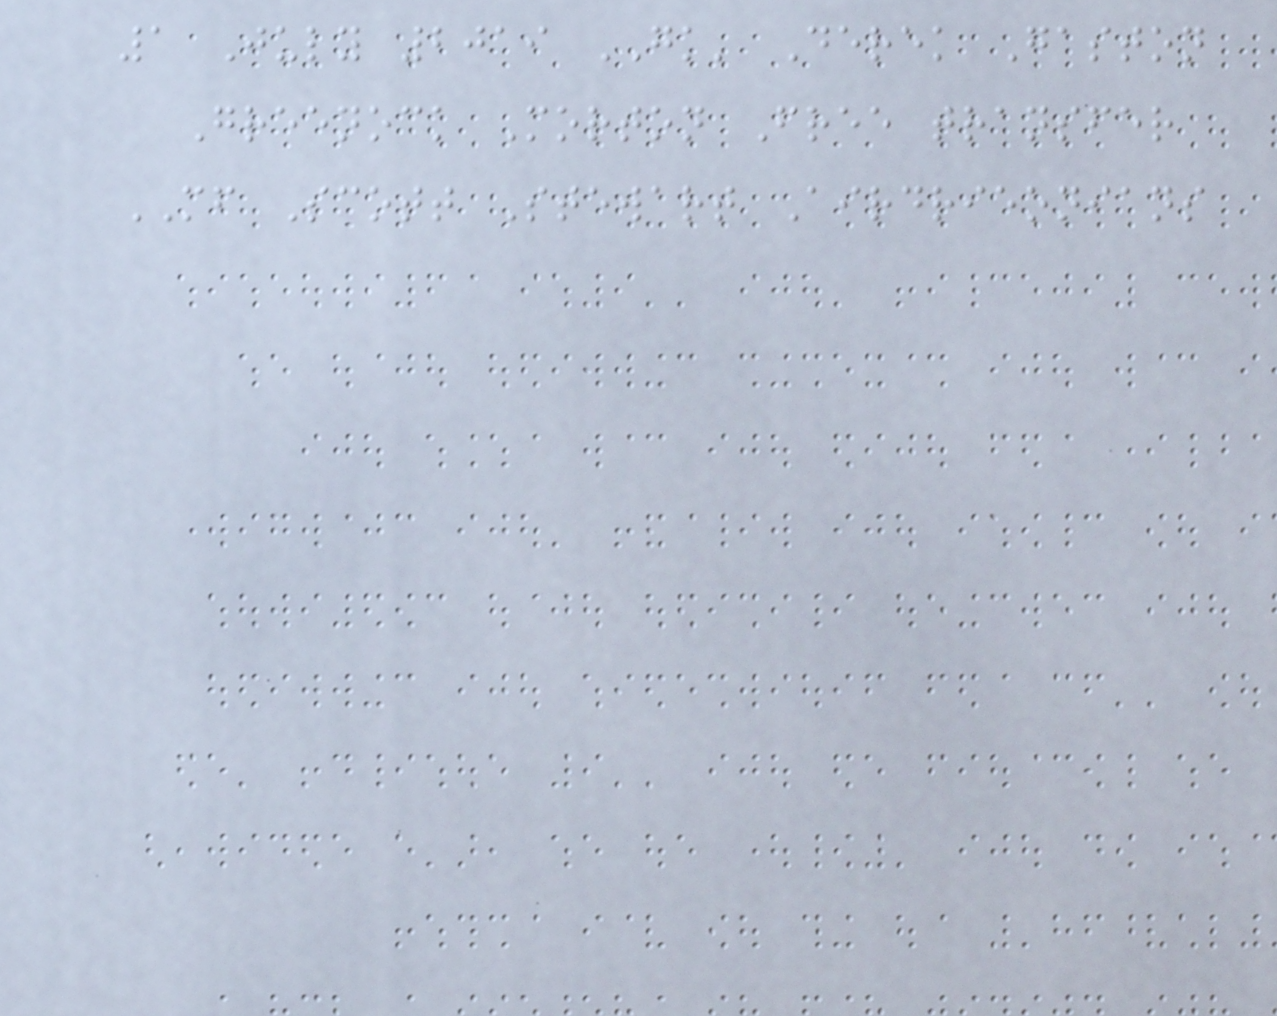1 July 2019 GK' Derek Gaston
Greenock Morton Free transfer
MF Scott Stewart Airdrieonians
